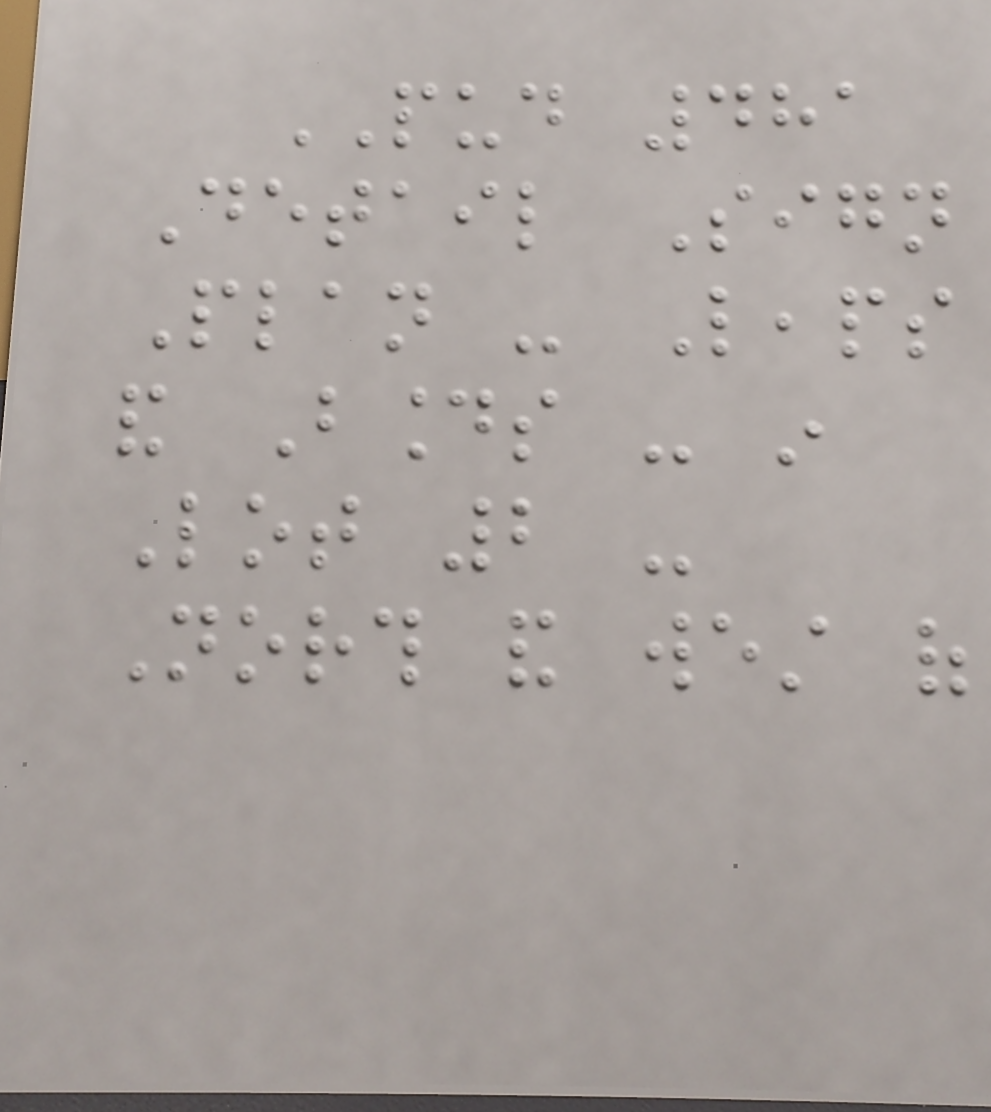PUD 481
Detail Sign
Plan - Leaps
and Bounds - in
Lot 2 -
North and west of
